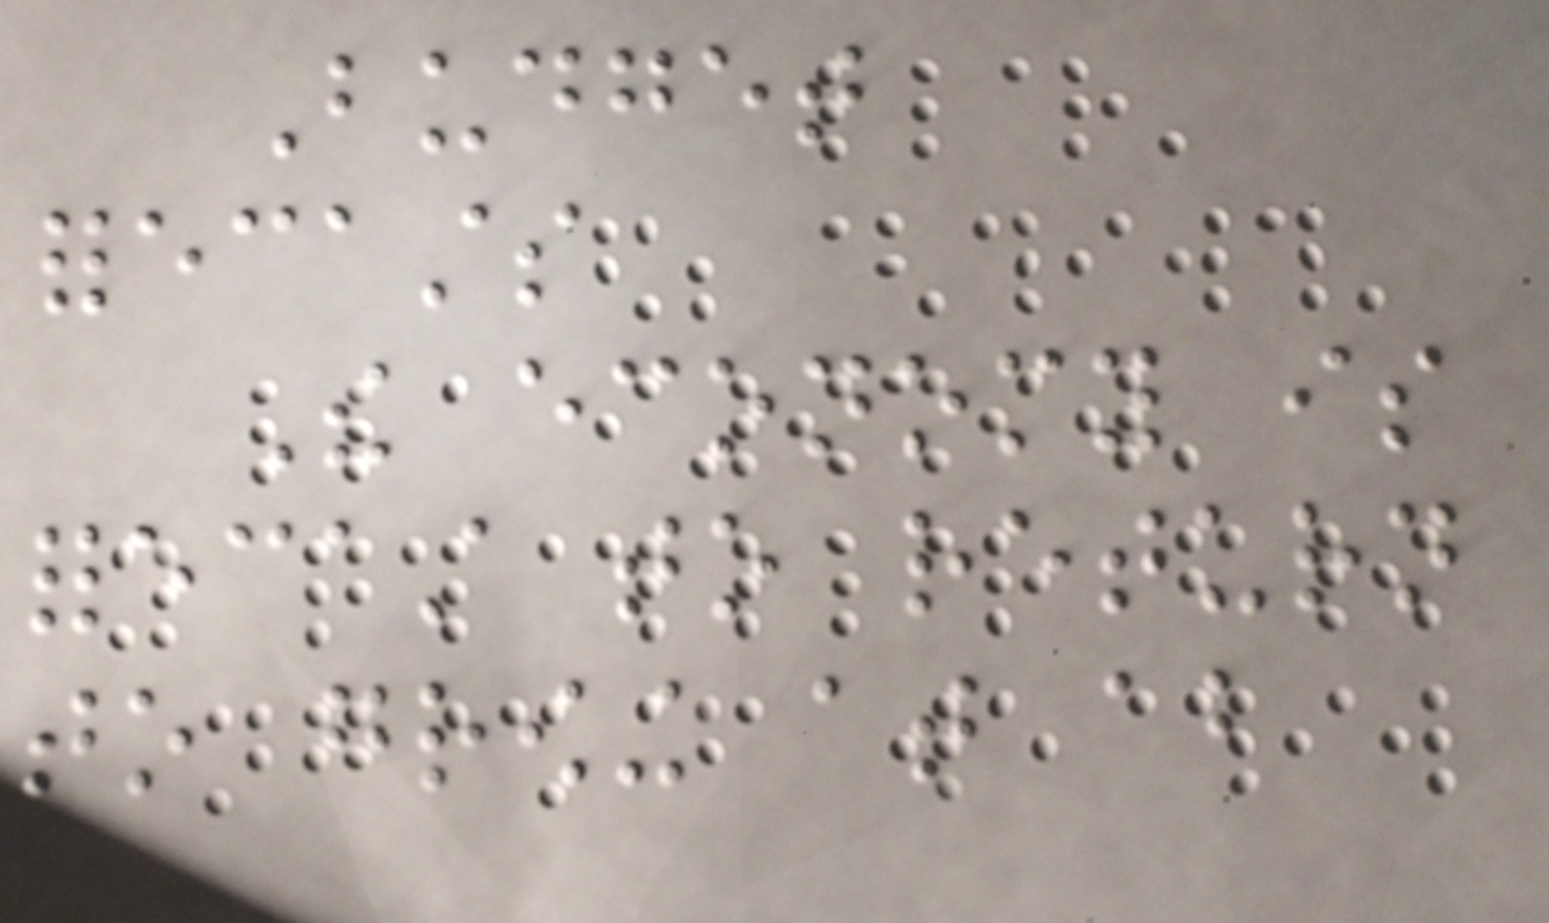Budget
forecasts
The economy is
forecast to return
to growing at about
